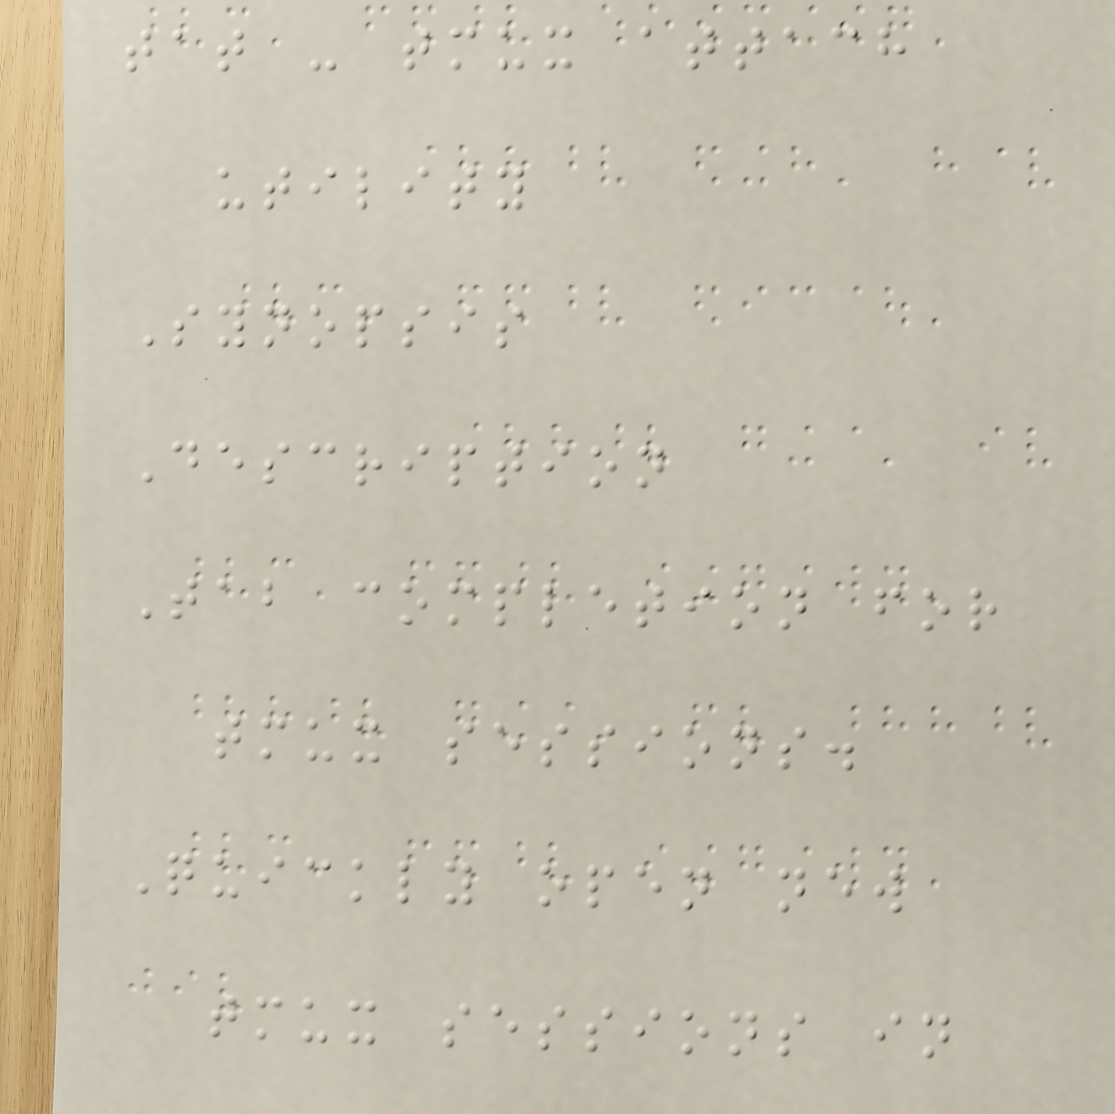tat - tmux attach
utility
Synopsis
Description
Tab completion for
tmux sessions.
Quickly open new
tmux sessions in
